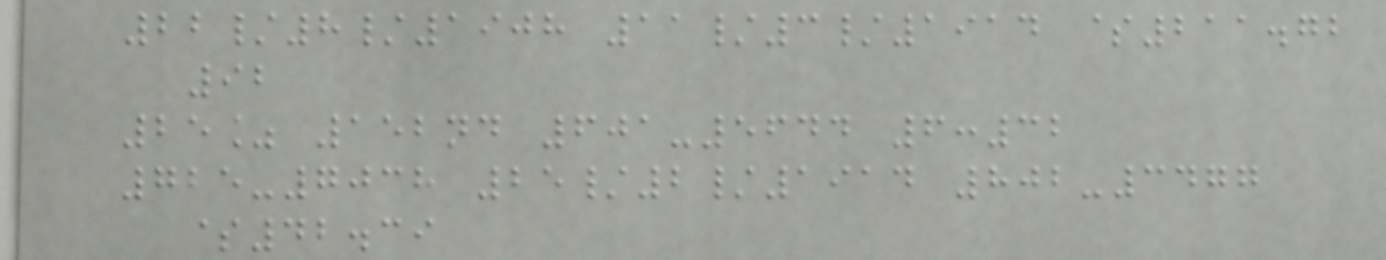22/8/1908 11/3/1914 $211.72
92
25% 152nd 601-5644 6:32
725-7038 25/2/1914 802-3477
$42.39
